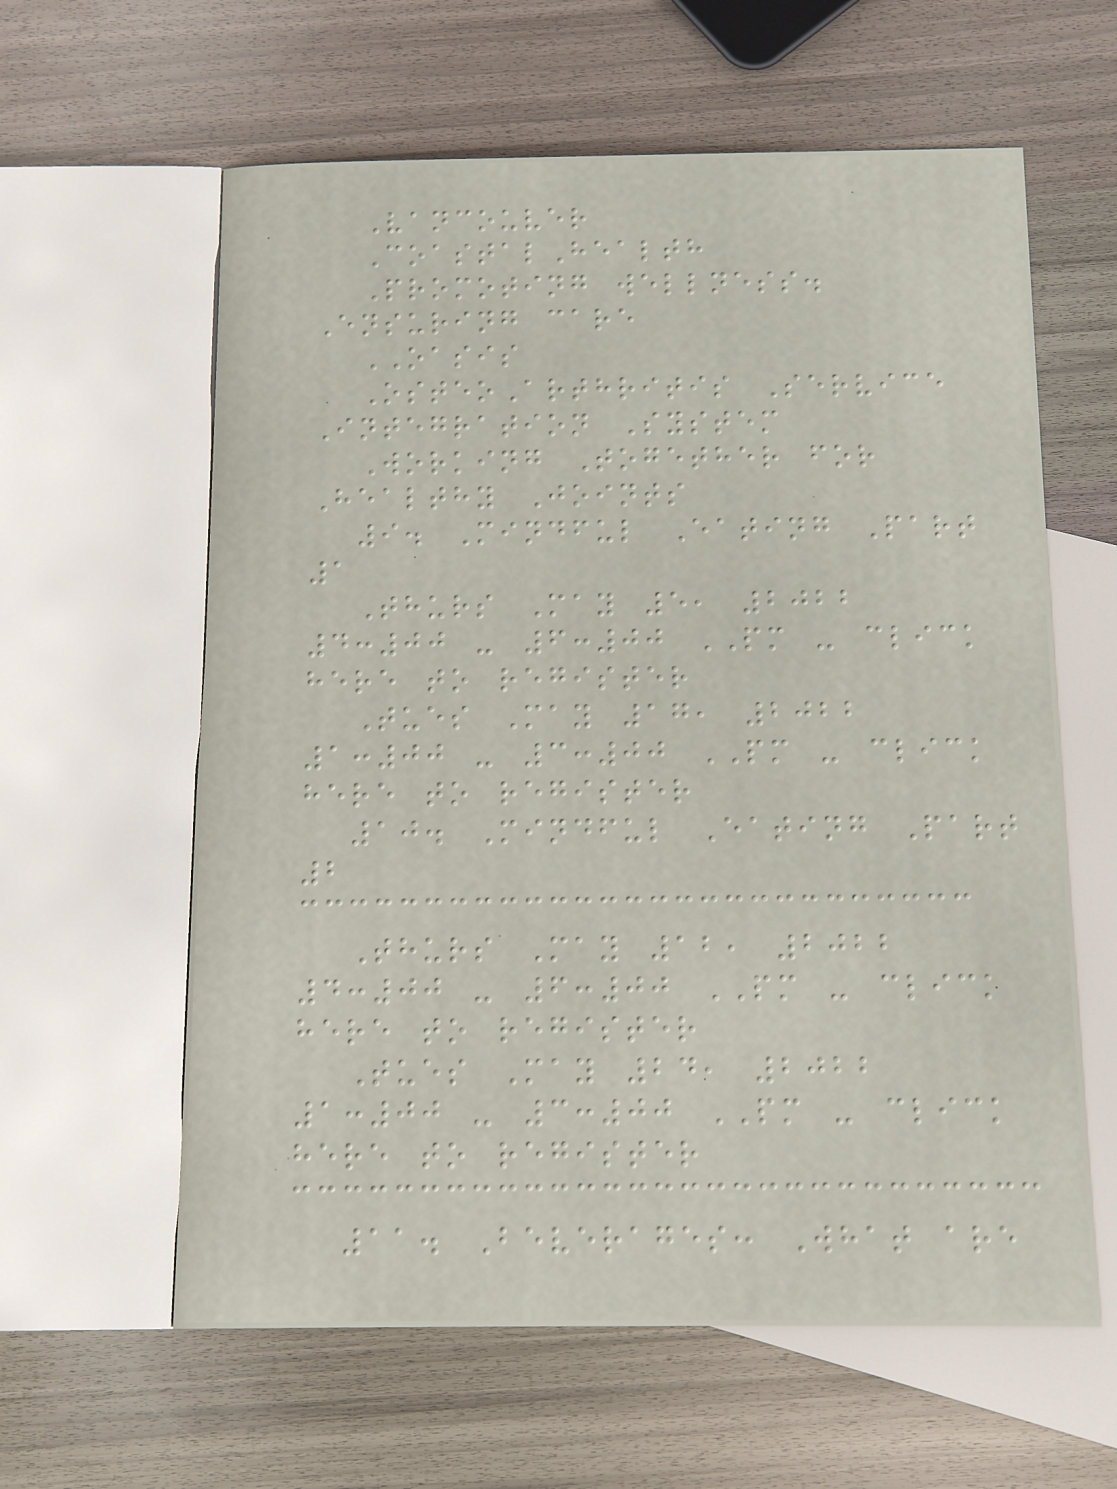Vancouver
CoastalHealth
Promoting wellness.
Ensuring care
OASIS
OsteoArthritis Service
Integration System
Working Together for
Healthy Joints
9. Mindful Eating Part
1
Thurs May 5, 2022
4:00 - 6:00 PM - click
here to register
Tues May 17, 2022
1:00 - 3:00 PM - click
here to register
10. Mindful Eating Part
2
Thurs May 12, 2022
4:00 - 6:00 PM - click
here to register
Tues May 24, 2022
1:00 - 3:00 PM - click
here to register
11. Beverages: What are
